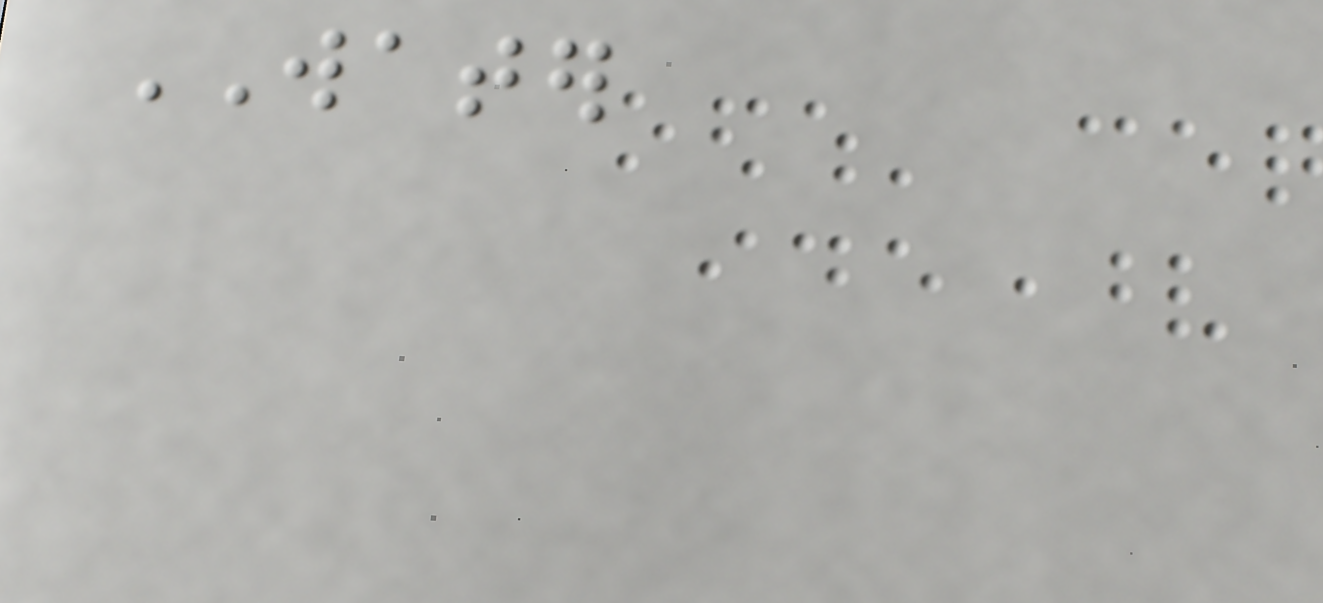WATER
